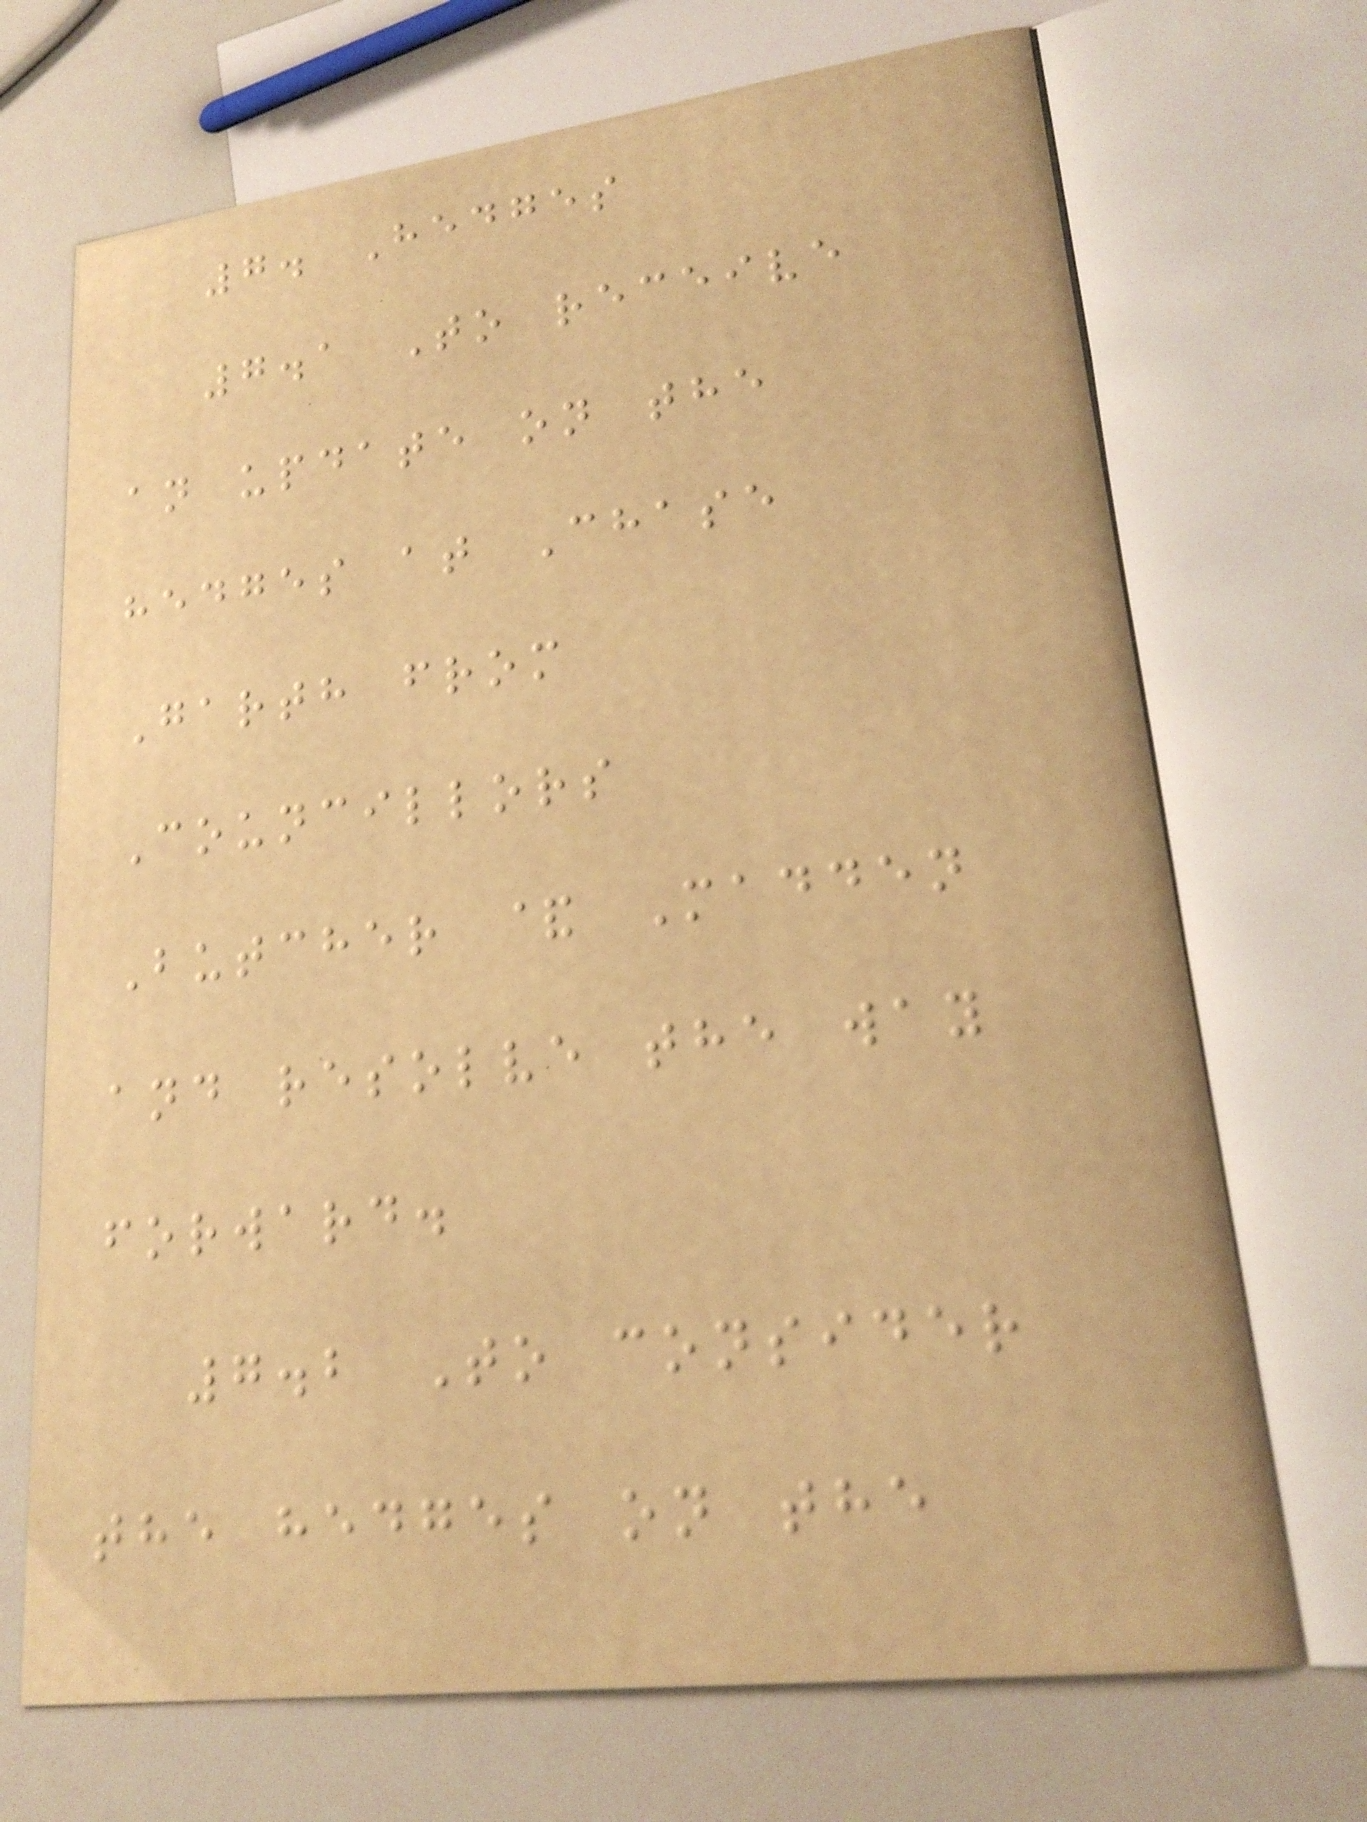7. Hedges
7.1 To receive
an update on the
hedges at Chase
Garth from
Councillors
Butcher & Madden
and resolve the way
forward.
7.2 To consider
the hedges on the
